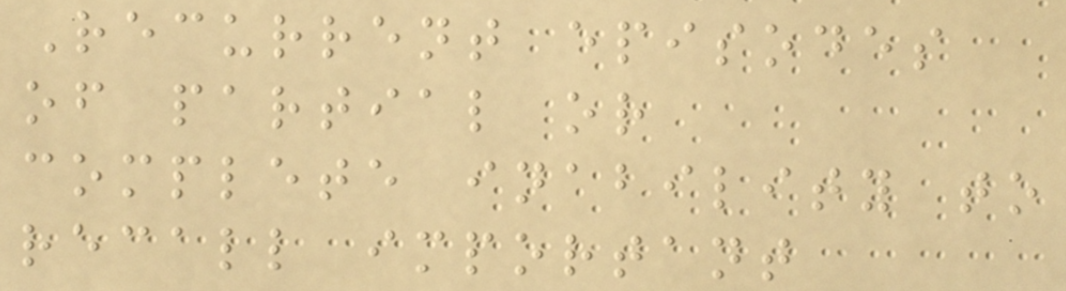Recurrent episodes
of partial or
complete inability to
recall important
